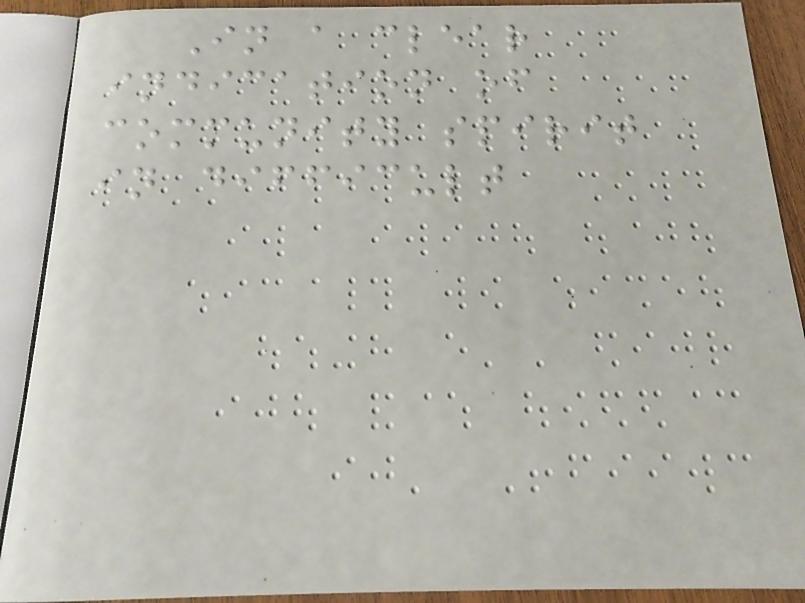In a clear
indication of
community spirit
in difficult
